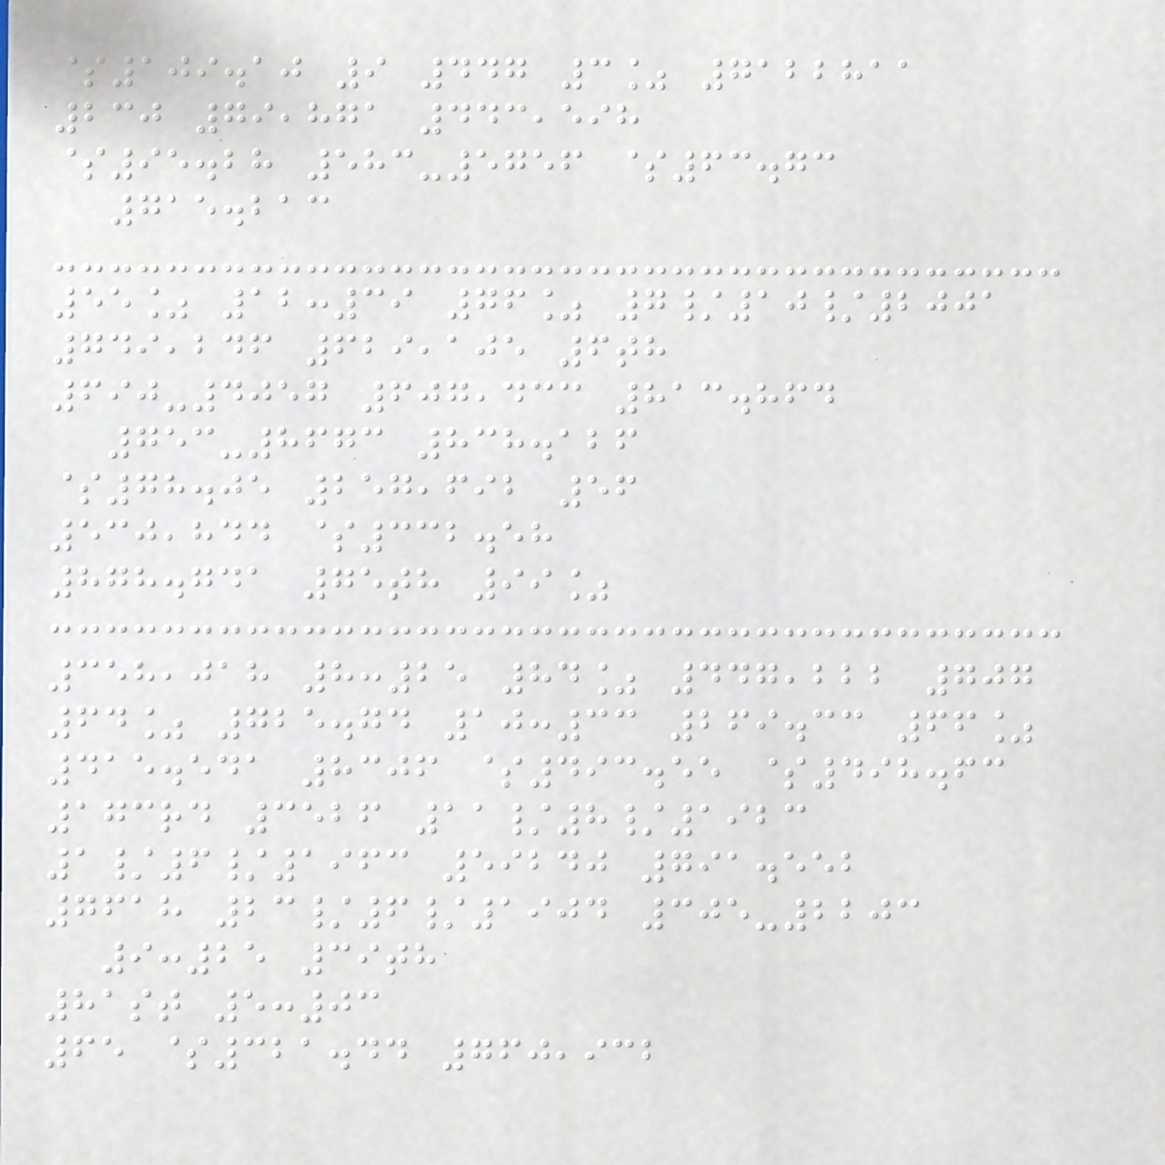$109.10 9 447 3% 7122811
230 79,871 443,598
$95.28 583-5756 $63.73
715.213
55% 12:39 76% 7/10/2001
749,246 629,105 6th
690-4057 607,433 813.864
753-8673 838.126
$78.05 257,692 56
530,844 $332.58
878.741 75th 99%
358,018 8:25 84% 447,222 707
64% 725.74 10:33 269.33 66%
415.541 8306 $493.55 $498.63
173rd 3526 11/8/1923
1/6/1963 59240 791.552
7618 23/6/1904 305-2203
9:25 39th
81st 5:03
65 $321.44 760,932
